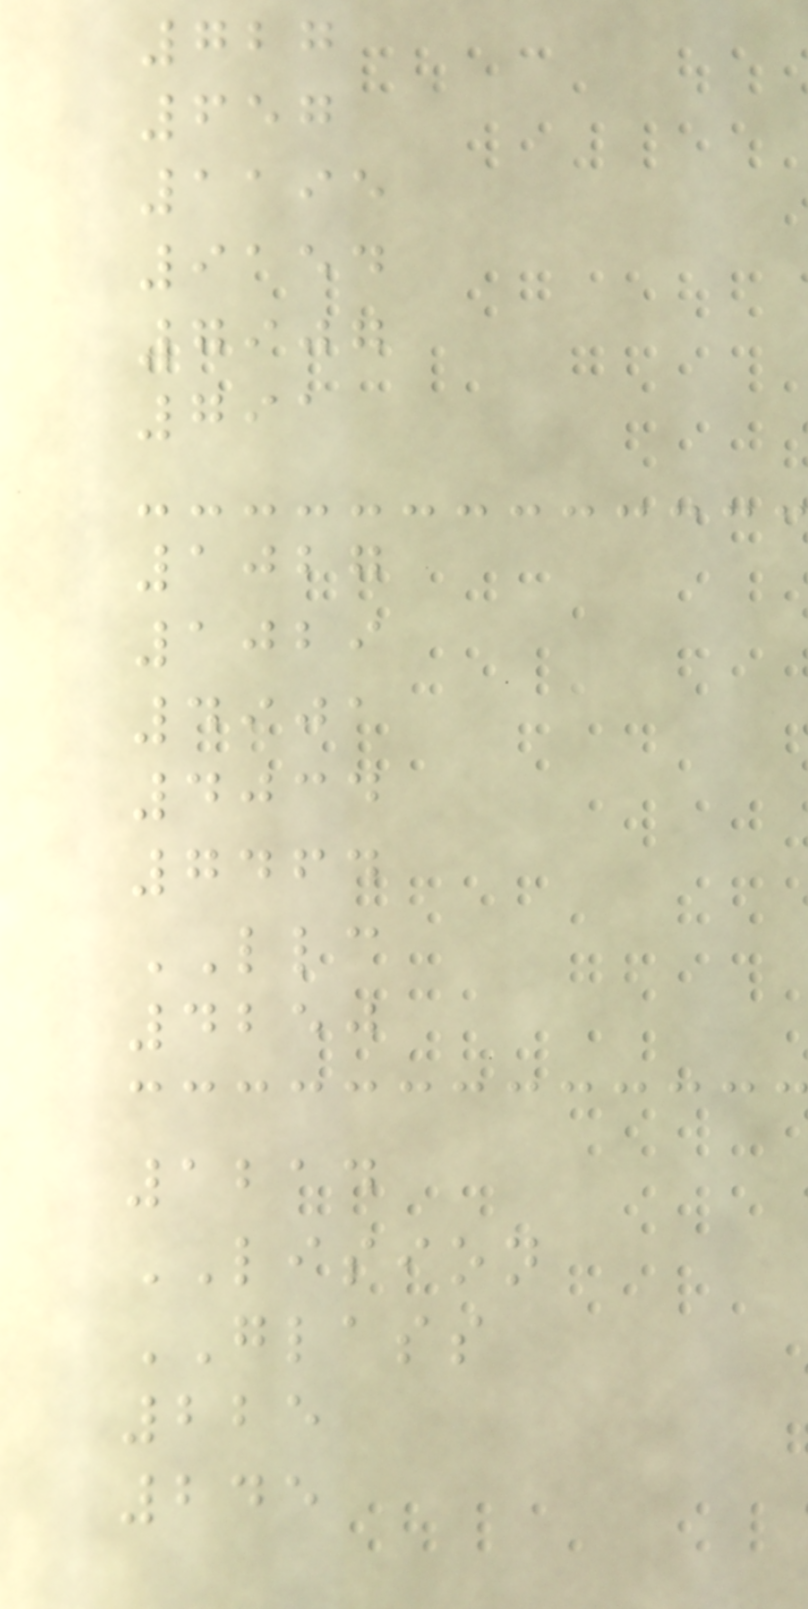727
657
1195
9154
7907
791
1027
1029
4901
4034
7464
LLC
4250
1214
LISION
GLASS
225
245
